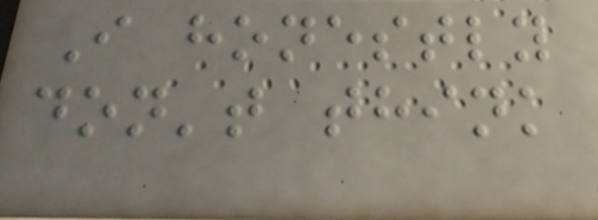I honestly
don't think
